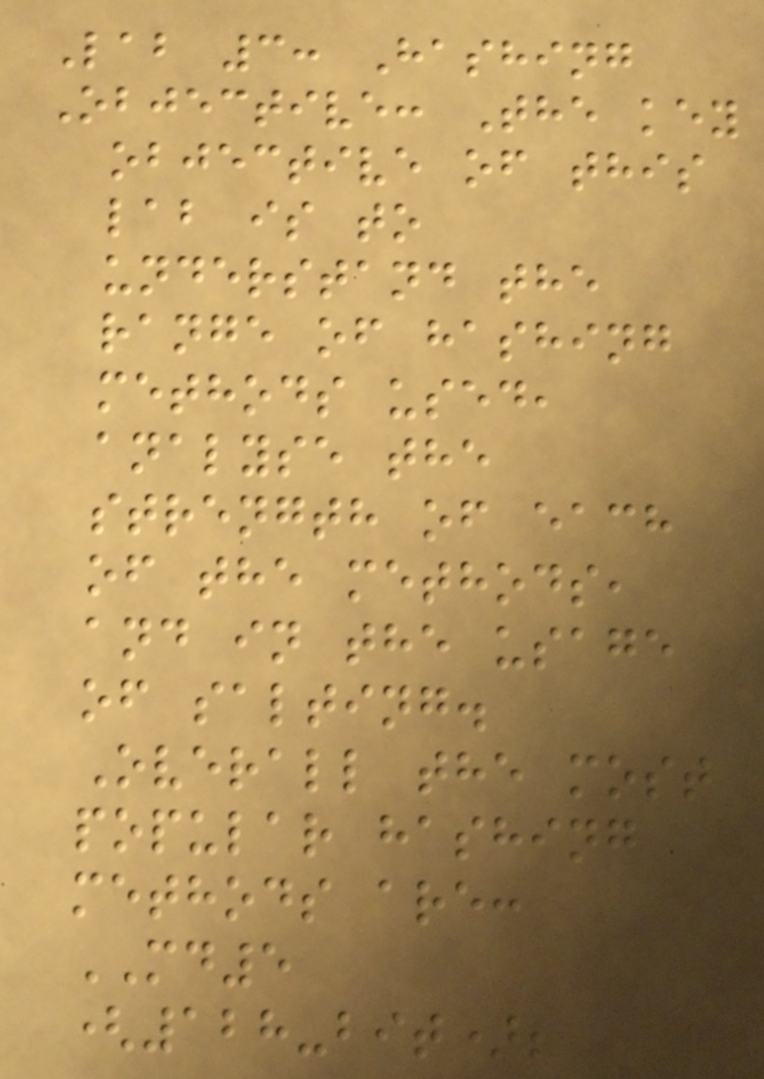Lab 3: Hashing
Objective: The key
objective of this
lab is to
understand the
range of hashing
methods used,
analyse the
strength of each
of the methods,
and in the usage
of salting.
Overall the most
popular hashing
methods are:
MD5
(128-bit);
